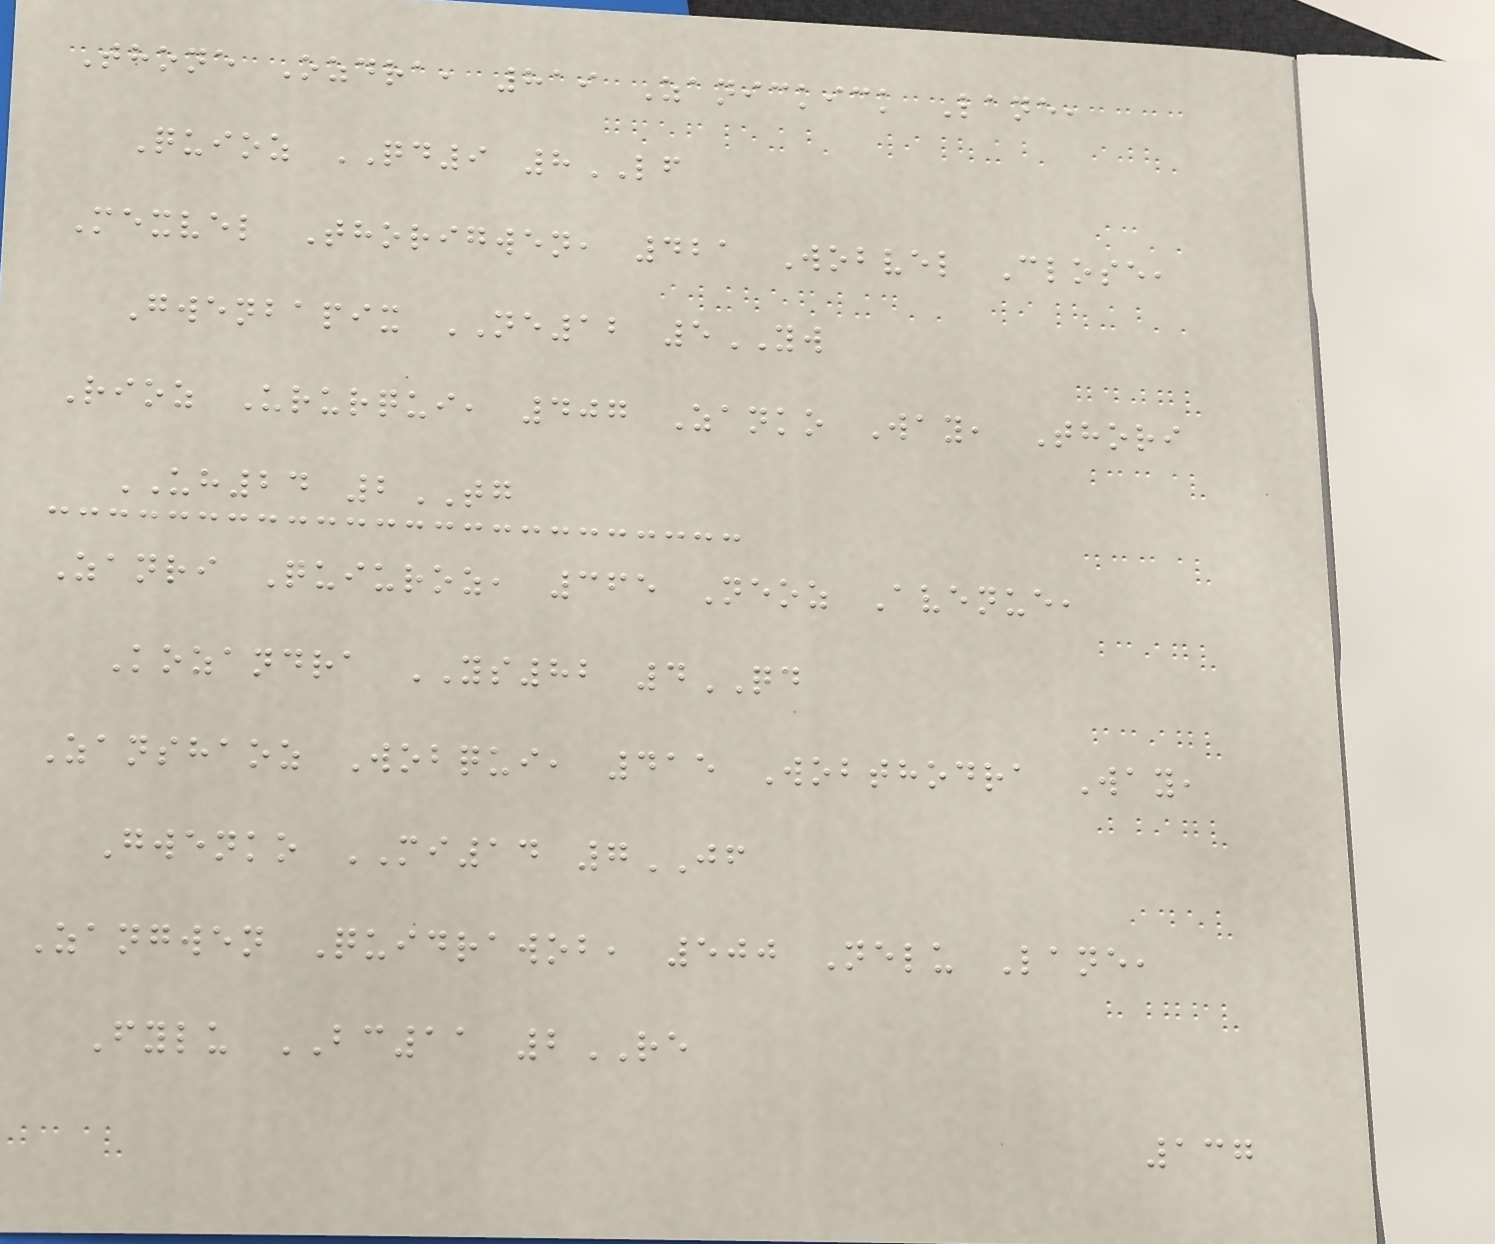Thone Ozdra, 819 Zanickick Lane,
Quioz QD9 8LF
Mexvel Thorigwen, 421 Wobvel Close,
Gwenbapix NE12 5YW
Rioz Ururqui, 407 Zanko Way, Thori
UH24 2TG
Zanri Quiuroz, 365 Neoz Avenue,
Kozandra YS82 4QD
Zanshaoz Wobqui, 415 Wobthodra Way,
Gwenko MI14 7JF
Zangwen Quidrawob, 500 Nelu Lane,
Fylu BC11 2RE
137
